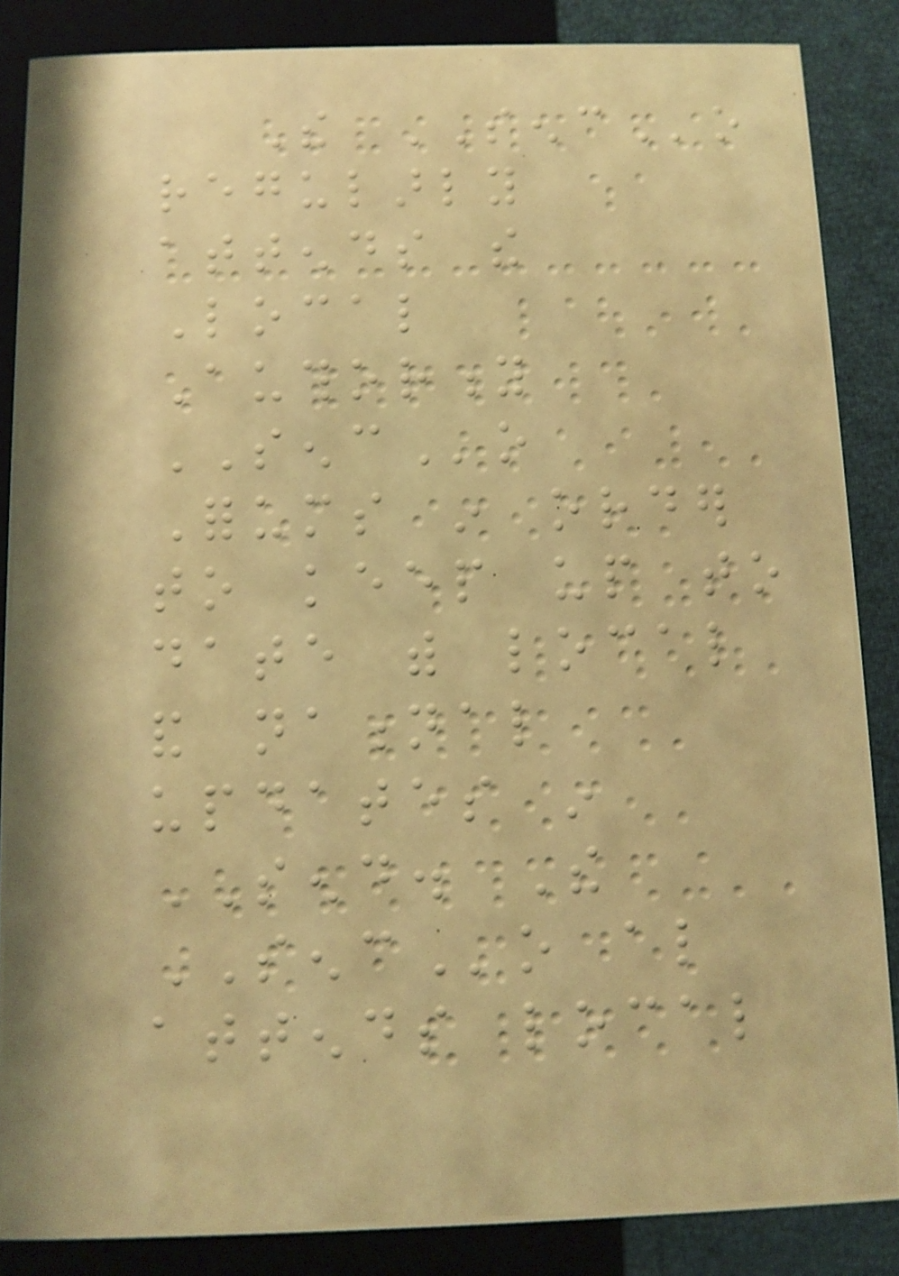The SENCo
regularly
attends the
Local
Authority
SENCo
Forums in order
to keep up to
date with local
and national
updates in
SEND. The
SENCo also
attends local
